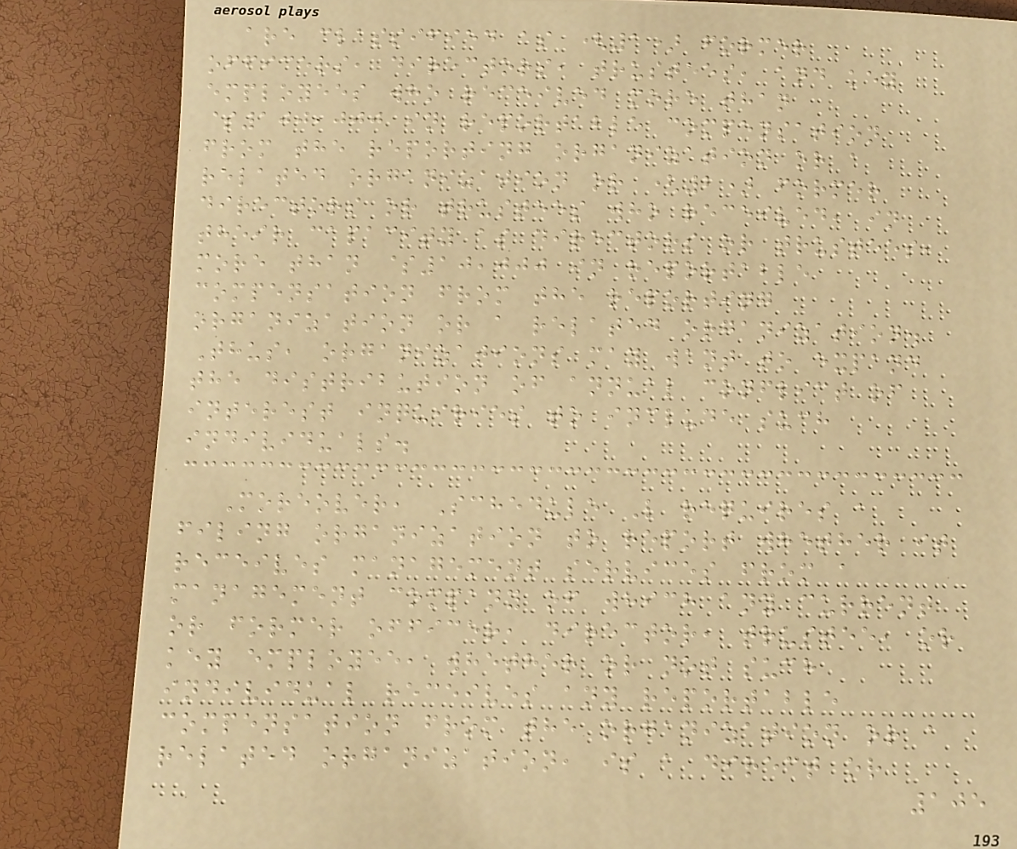are classified as (1) former
officers, directors, trustees, and key
employees who received more than
$100,000 in reportable compensation
from the reporting organization or a
related organization or (2) former
directors or trustees who received, in
their capacity as directors or trustees,
more than $10,000 in reportable
compensation from the reporting
organization or a related organization.
Thus, organizations may want to expand
the distribution of annual conflict of
interest inquiries to include such
individuals.
Moreover, Schedule L requires a
filing organization to report whether it
receives management services from a
management company of which any current
or former officer, director, trustee, or
key employee, whether or not such
individual receives any reportable
compensation from the organization or a
related organization, is a direct or
105
